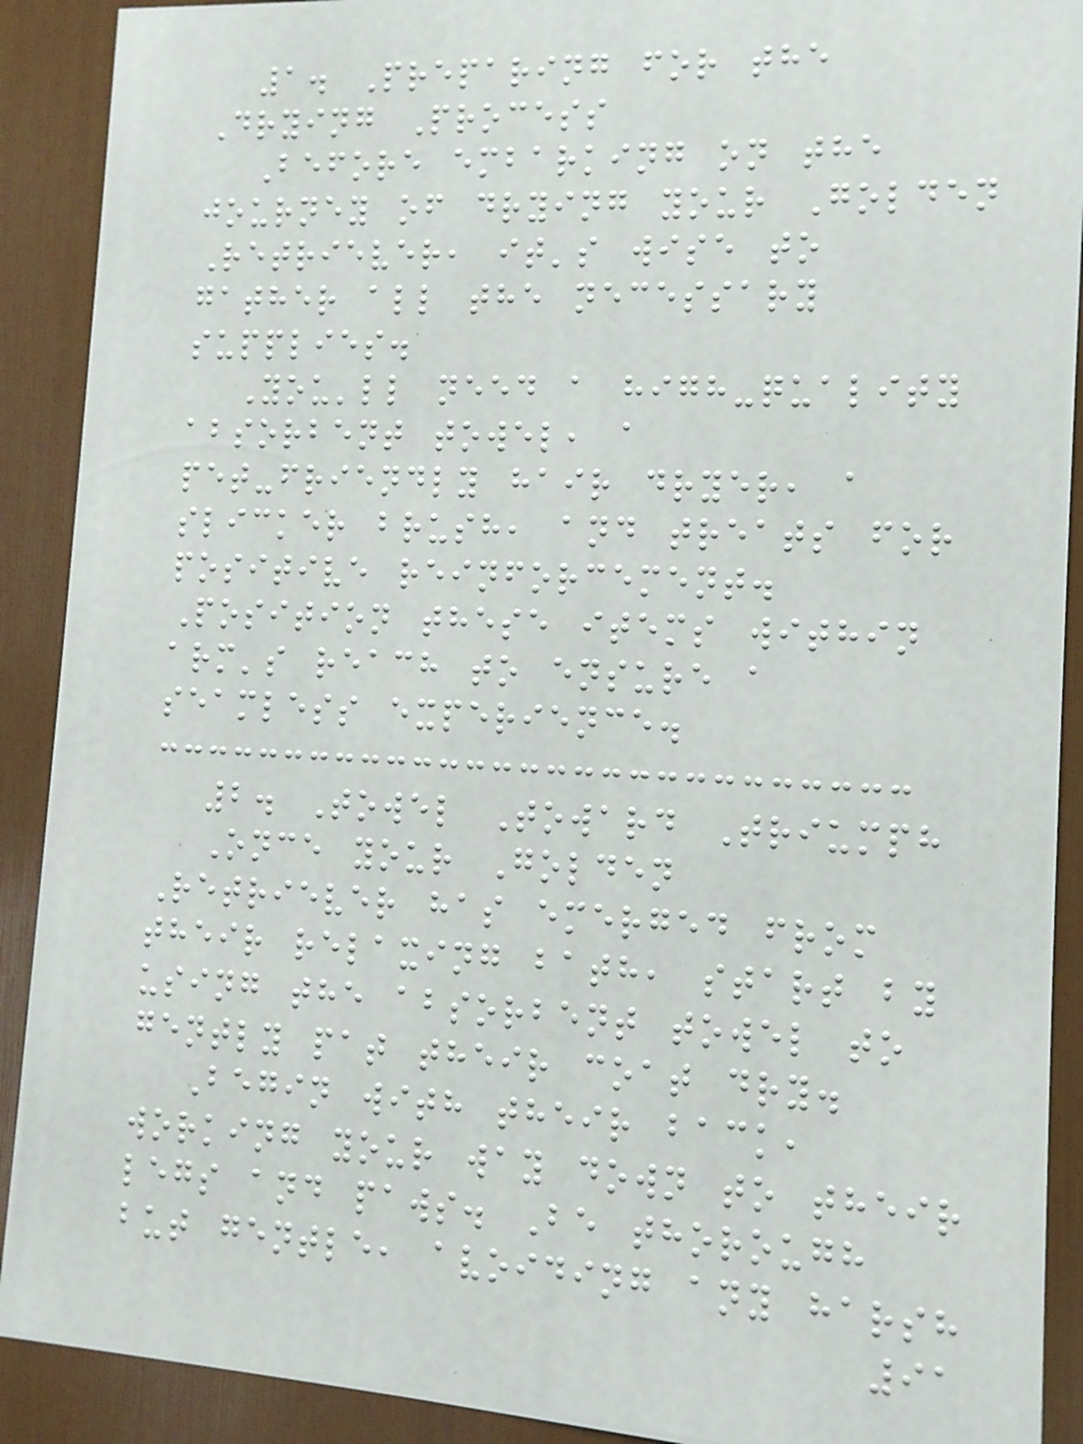1. Preparing for the
Drying Process
Before embarking on the
journey of drying your Golden
Retriever, it's wise to
gather all the necessary
supplies.
You'll need a high-quality
absorbent towel, a
pet-friendly hair dryer, a
slicker brush, and treats for
positive reinforcement.
Position these items within
arm's reach to ensure a
seamless experience.
2. Towel Toward Triumph
Once your Golden
Retriever has emerged from
their relaxing bath, start by
using the absorbent towel to
gently pat their coat dry.
Begin with their back,
working your way down to their
legs and paws. Be thorough
but gentle, avoiding any harsh
91
